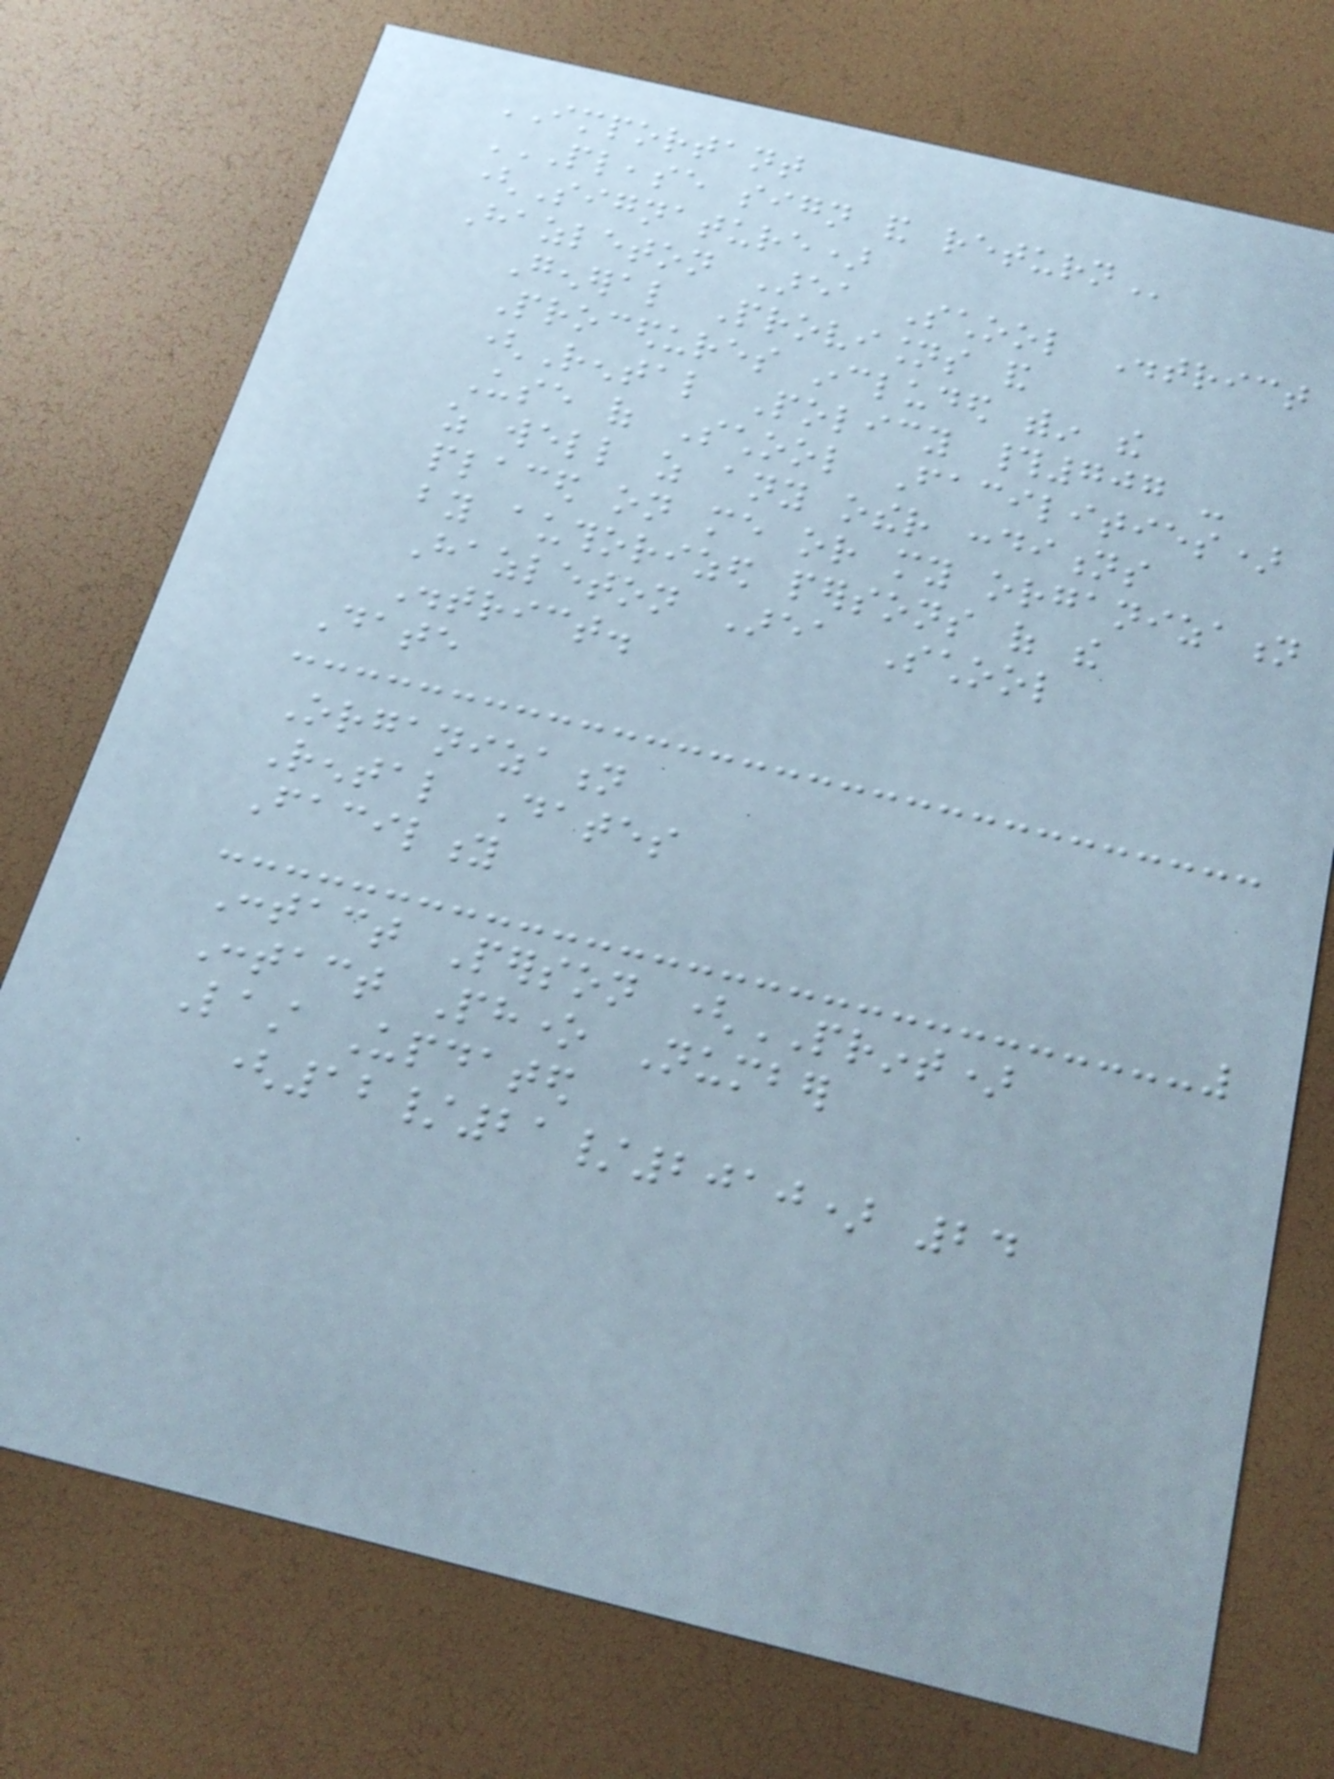IMPORTANT
PLEASE SIGN AND RETURN
(Signature)
Hazleton Area School District
General Provisions and
Procedures included within the
(Rental Policy #707 -
Use of School Facilities)
as well as any other conditions
placed on me or my organization
by authorized persons of the
Hazleton Area School
District.
Date
Organization
Rental Dates
Facility
Contact Person (PRINT)
Contact Phone Number
Last Updated
(12/21/2010) 24
